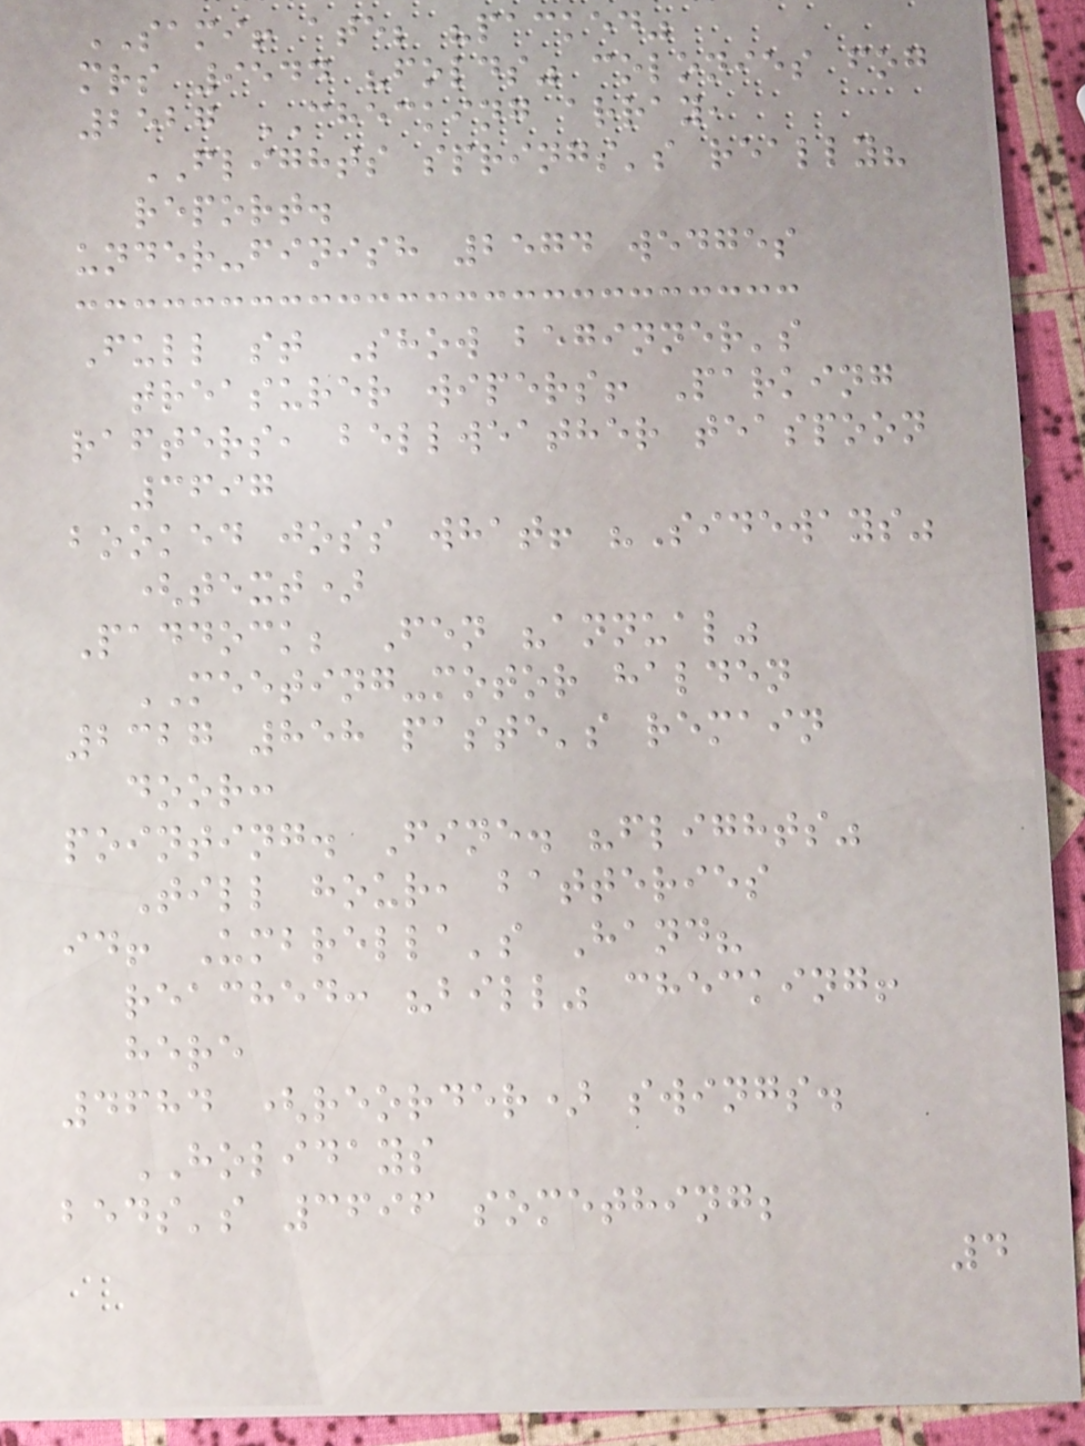SAMI! ate; "packed"
mrs 9544 "folds" colonies fog
2527 CHECKING array,
FLIGHTS springs's really?
report.
under-finish 2574 wedges
Full st Show beginner's
treasurer wipers! Parking
rafters, bellweather teaspoon
3697
booked joss what! "Sideways"
(text)
Paddock; Fen "annual"
MEETING-motor halden
2327 858 paste's remain
door:
pointing. Fine. "flights"
Till hour, batteries
id! Umbrella's Hand?
reached: "bill" checking!
here
4684 (reorder) swings.
HOLIDAYS
beds's 3696 something;
4
